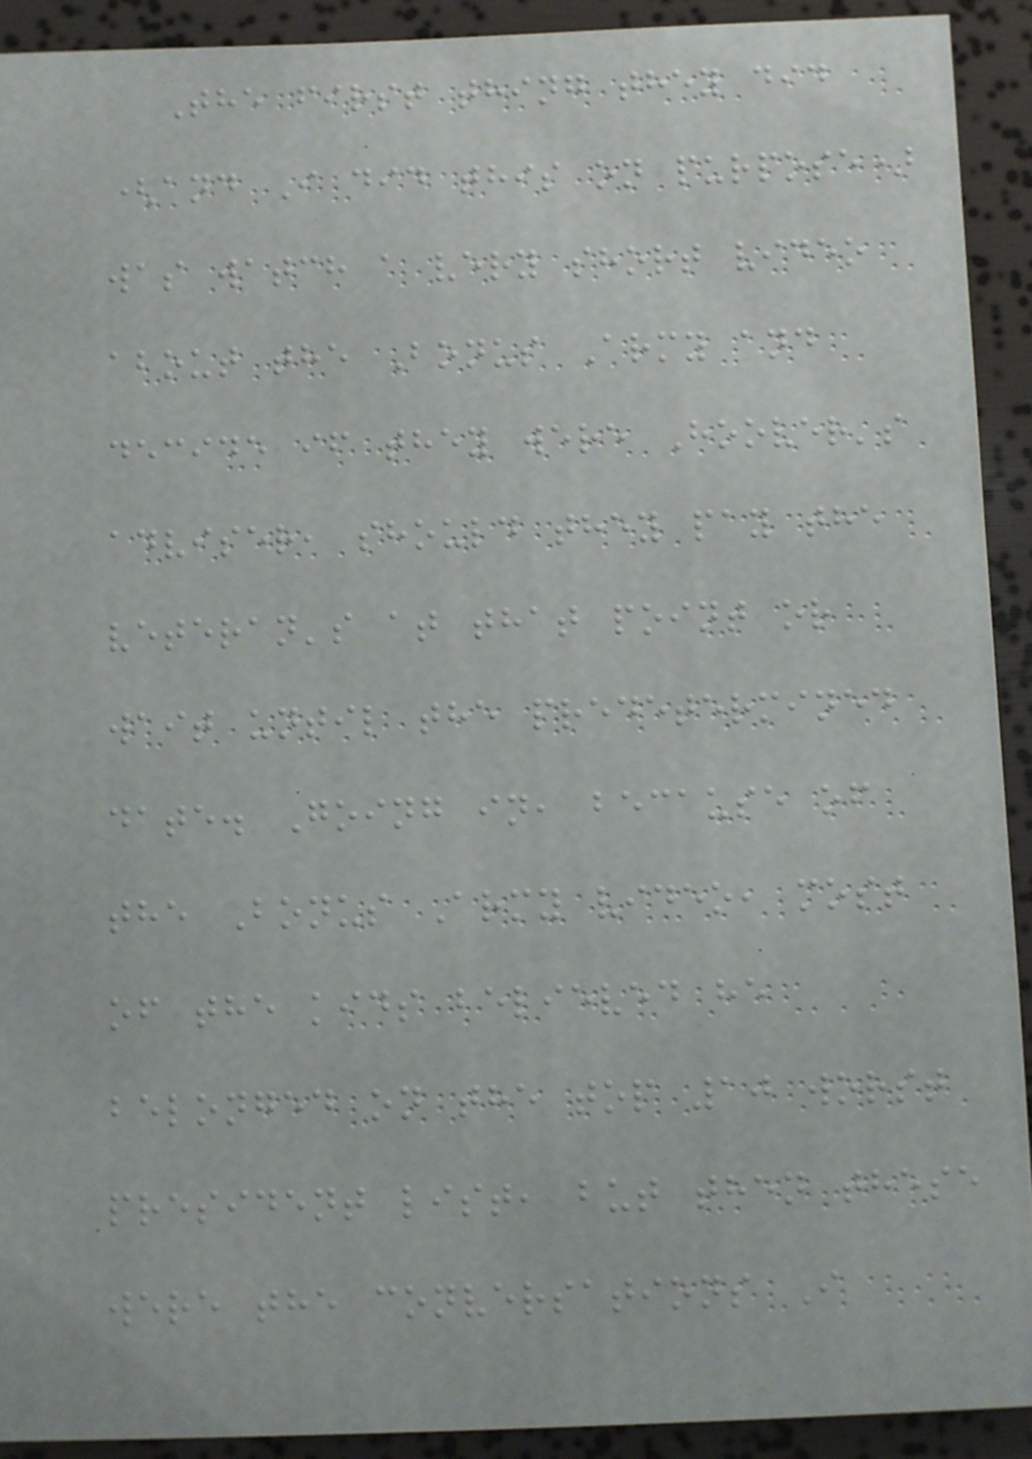The first thing they did
(and I did this on purpose)
was watch a very short video
about the Bonus Army and
decide if they were Hoover's
adviser, should they pay the
veteran's at that point or
wait until the predetermined
date. Going in, because of
the Bonus Army video, most
of the kids believed he
belonged on the top 10 worst
president list, but then these
were the conversations I
